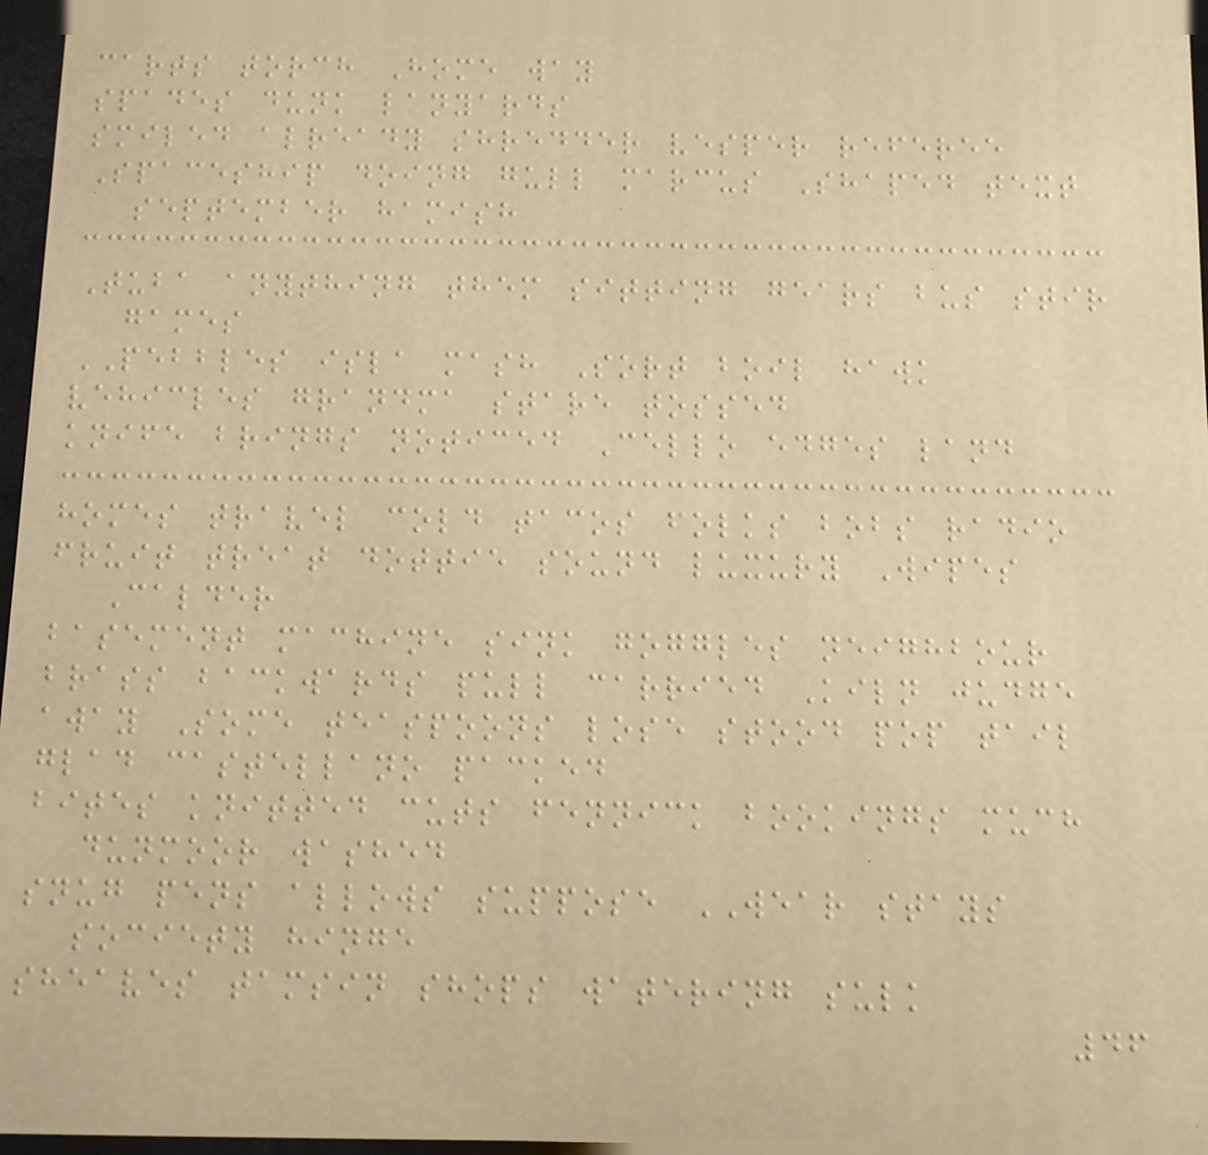carts torch Home way
spades dunk lanyards
smiled already shredder vesper referee
Spaceship doing gull marcus Shaped text
september hamish
Tuba anything them sitting gears bus stir
games
PEBBLES isla mash Sort boil hawk
vehicles grandma stare tossed
knife brings noticed Cello edges land
homes travel cold tacos folks bobs radio
fruit treat dottie sound luxury Wipes
Calder
basement machine sink goggles neighbour
brass backwards pull carried Kiln judge
away Some teaspoons lose stood pop tail
glad castellano packed
bites knitted cuts fennick bookings much
dunmoor washed
snug pens allows suppose WEAR stays
society hinge
sheaves tamsin shops watering sulk
46
